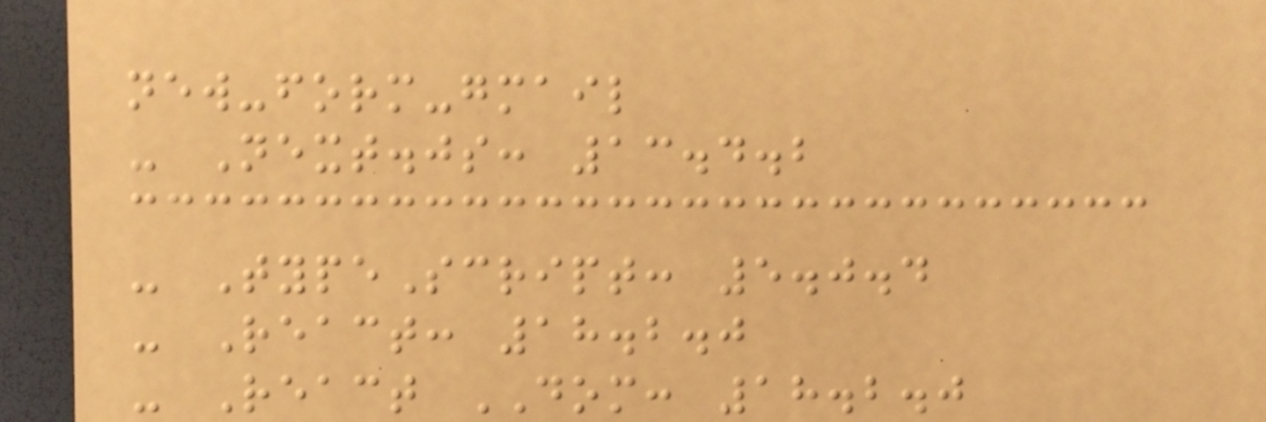new-form-gmail
- Next.js: 13.4.2
- TypeScript: 5.0.4
- React: 18.2.0
- React DOM: 18.2.0
